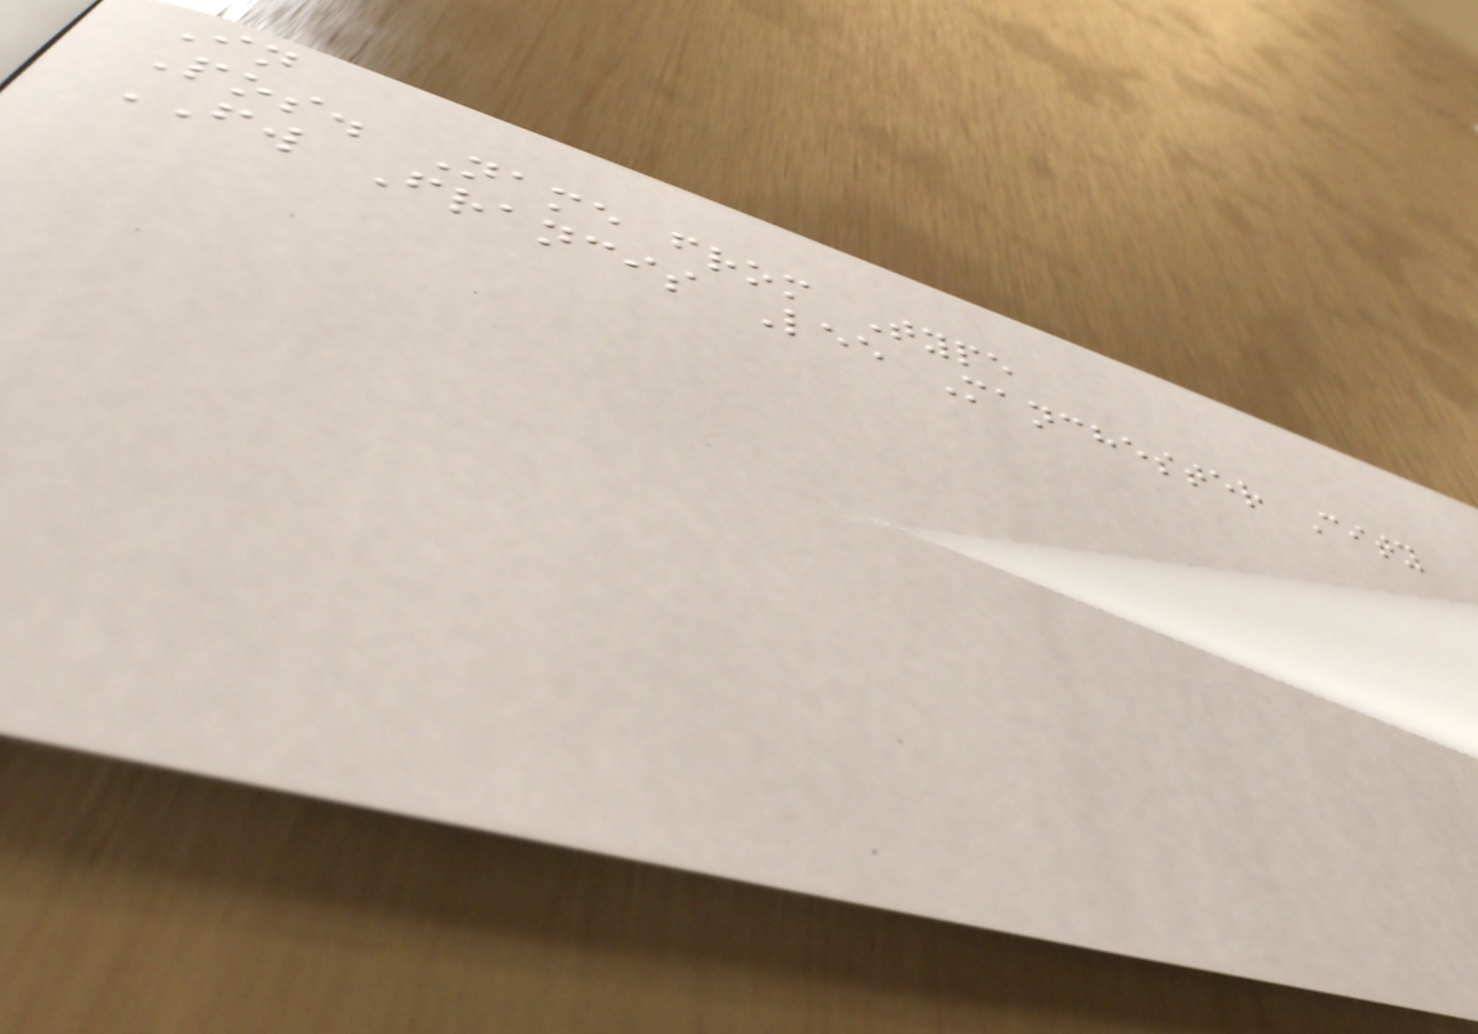In
Pos. Name from Type
FW Francis Lee Manchester City
